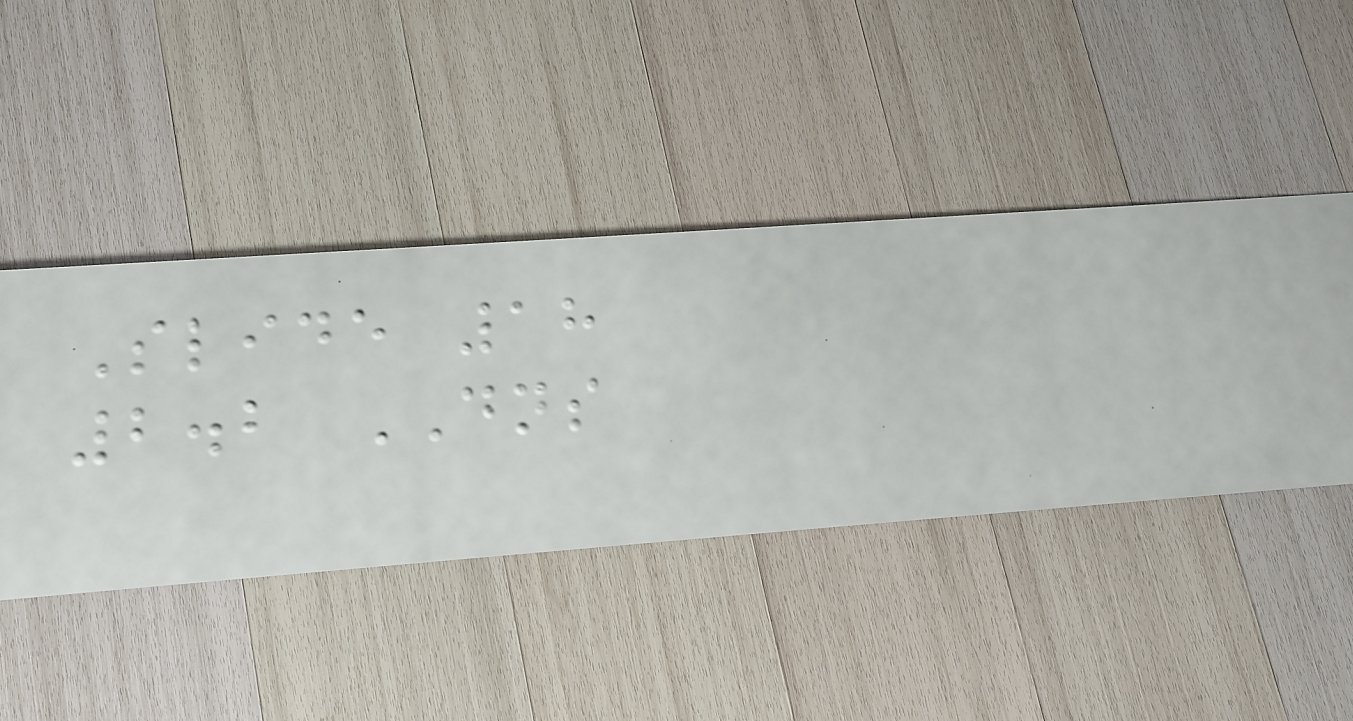Slide 18
2.2 DNS
